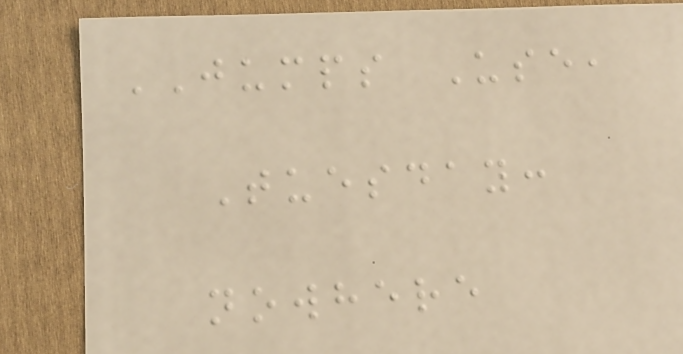JUMPS Use,
Tuesday:
nowhere
